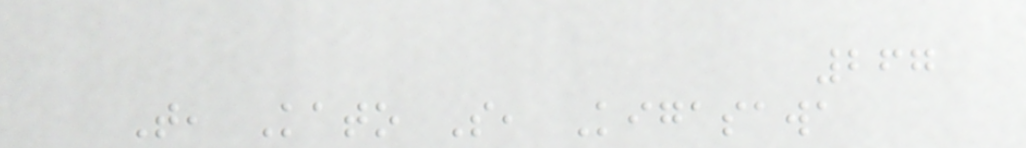267
T, Kato S, Kigasawa
